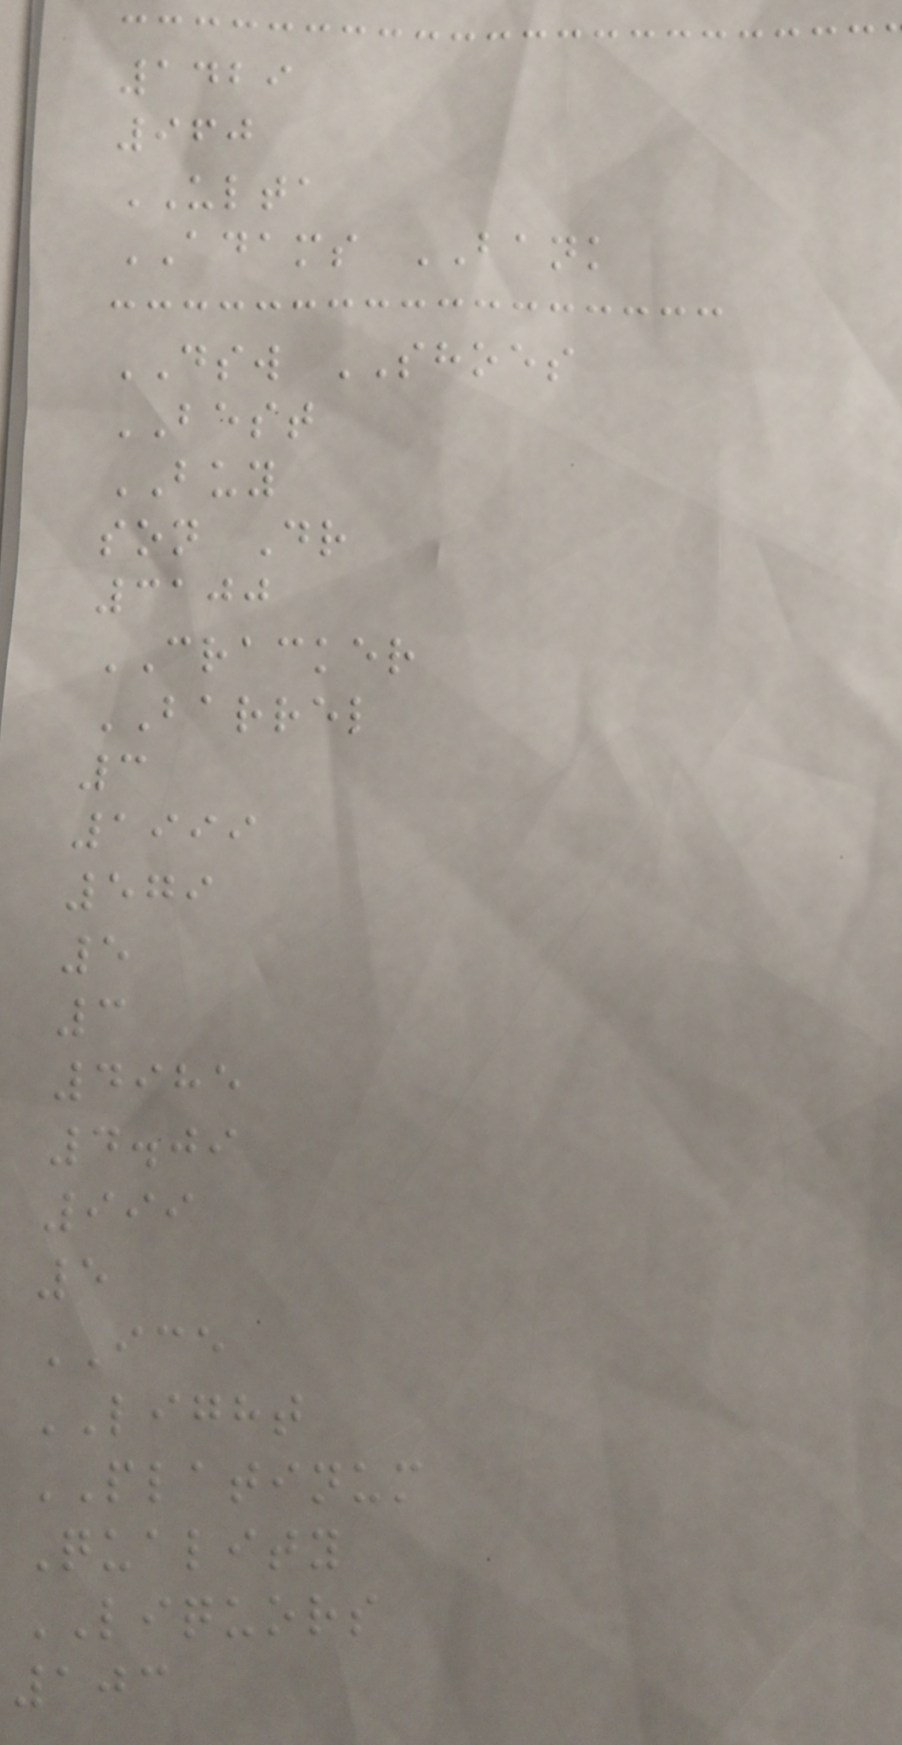1429
960
ULTA
ADAMS BANK
DSW SHOES
BEST
BUY
son Dr
3100
CRACKER
BARREL
3
1999
579
5
3
4985
4.09
999
5
ICE
LIGHT
PLATINUM
Quality
LIQUORS
103
